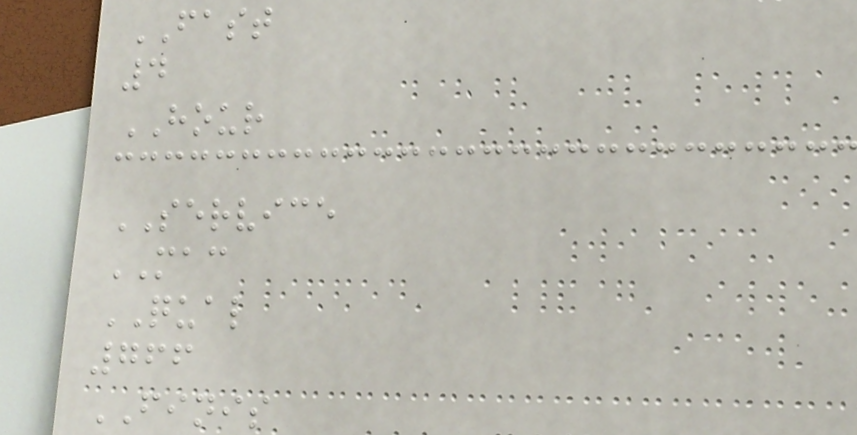FAST
4
HOUR
SERVICE
MAC
QUAL
766
FINIS
